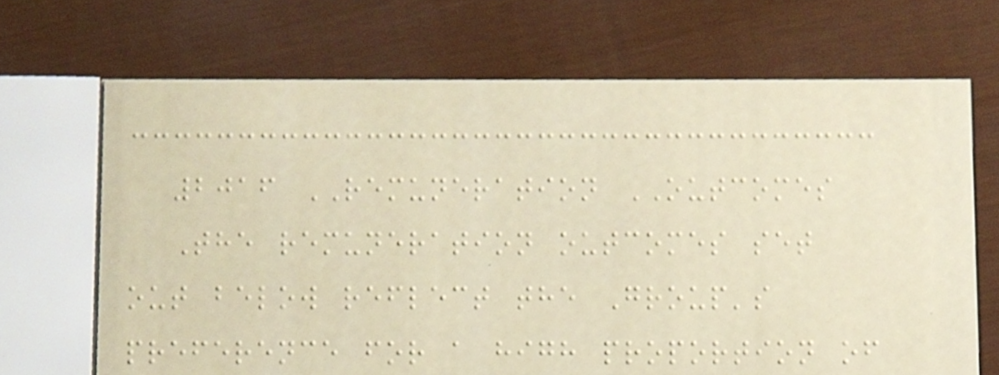2016 REMUNERATION OUTCOMES
The remuneration outcomes set
out below reflect the Group's
preference for a high proportion of
